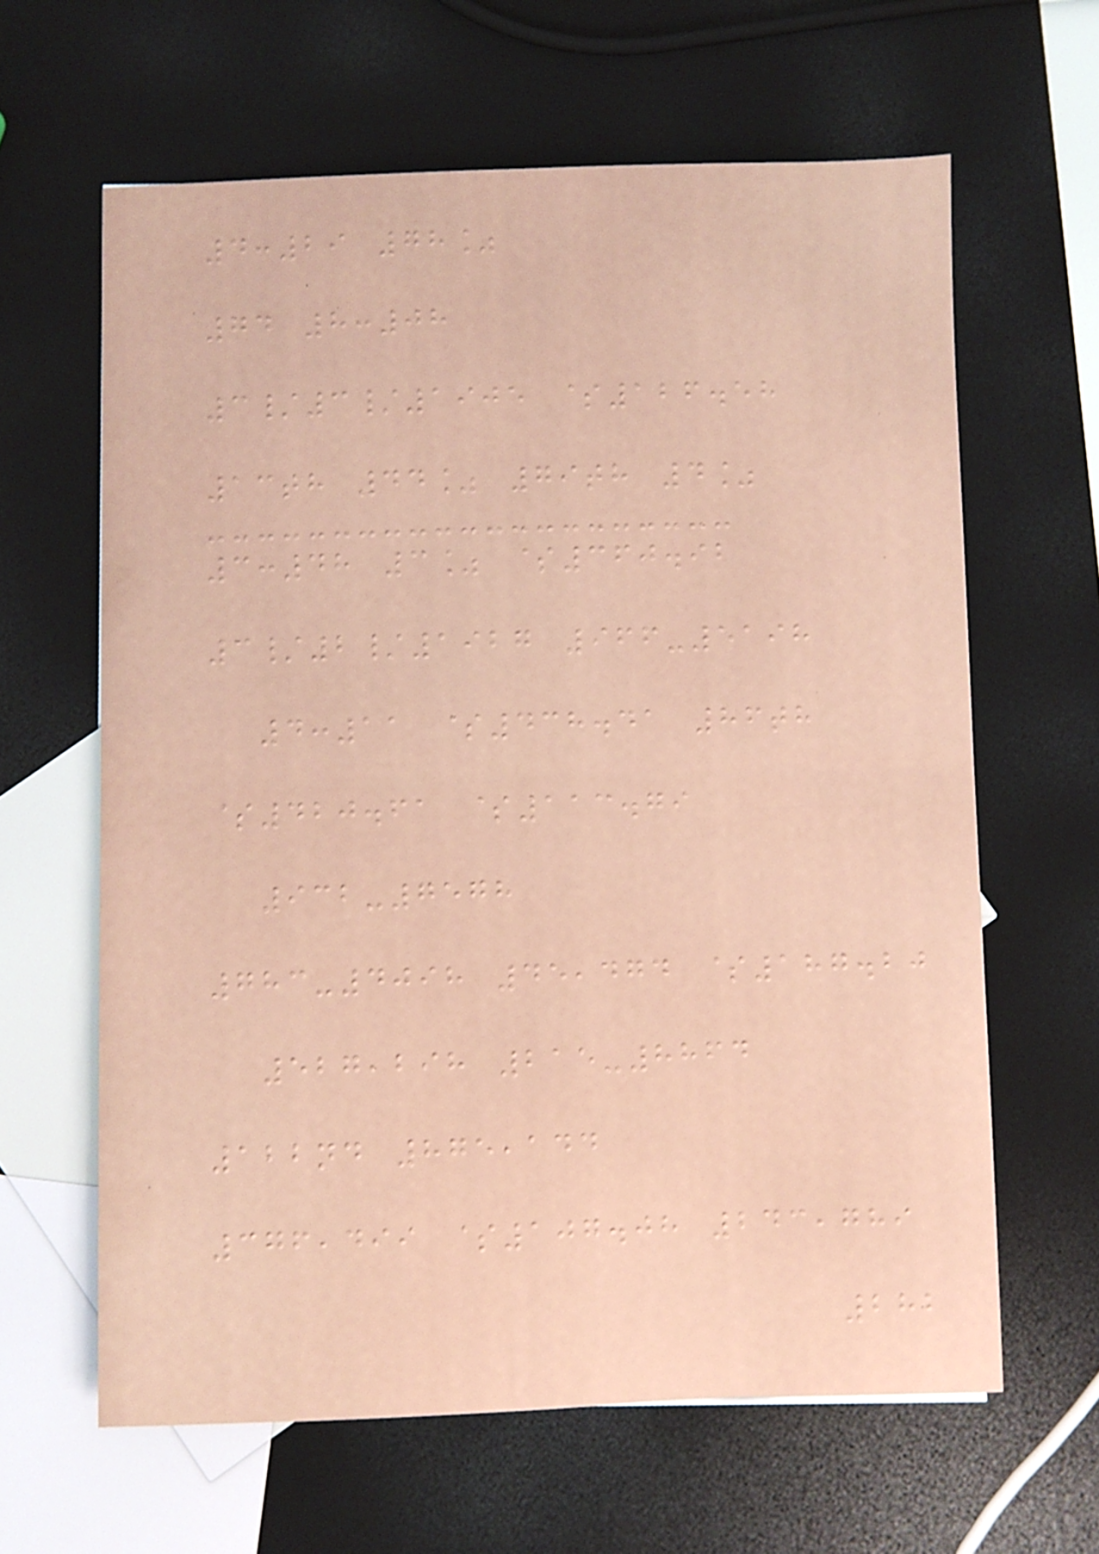4:29 78%
74 8:08
3/3/1905 $126.58
13th 44% 79th 4%
3:48 3% $360.92
3/2/1927 966-5198
4:11 $438.41 86th
$420.61 $113.79
932-7578
783-4098 45,474 $187.20
527,298 215-8864
122nd 875,144
376,499 $107.08 243,789
282
